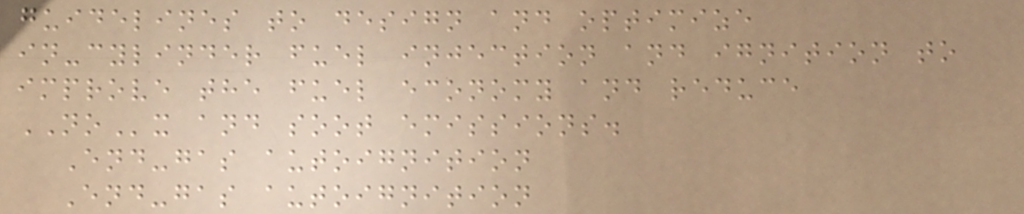guidelines to design and optimize
in-cylinder fuel injection and ignition to
improve the fuel economy and reduce
NOx and soot emissions.
End-gas autoignition
End-gas autoignition
